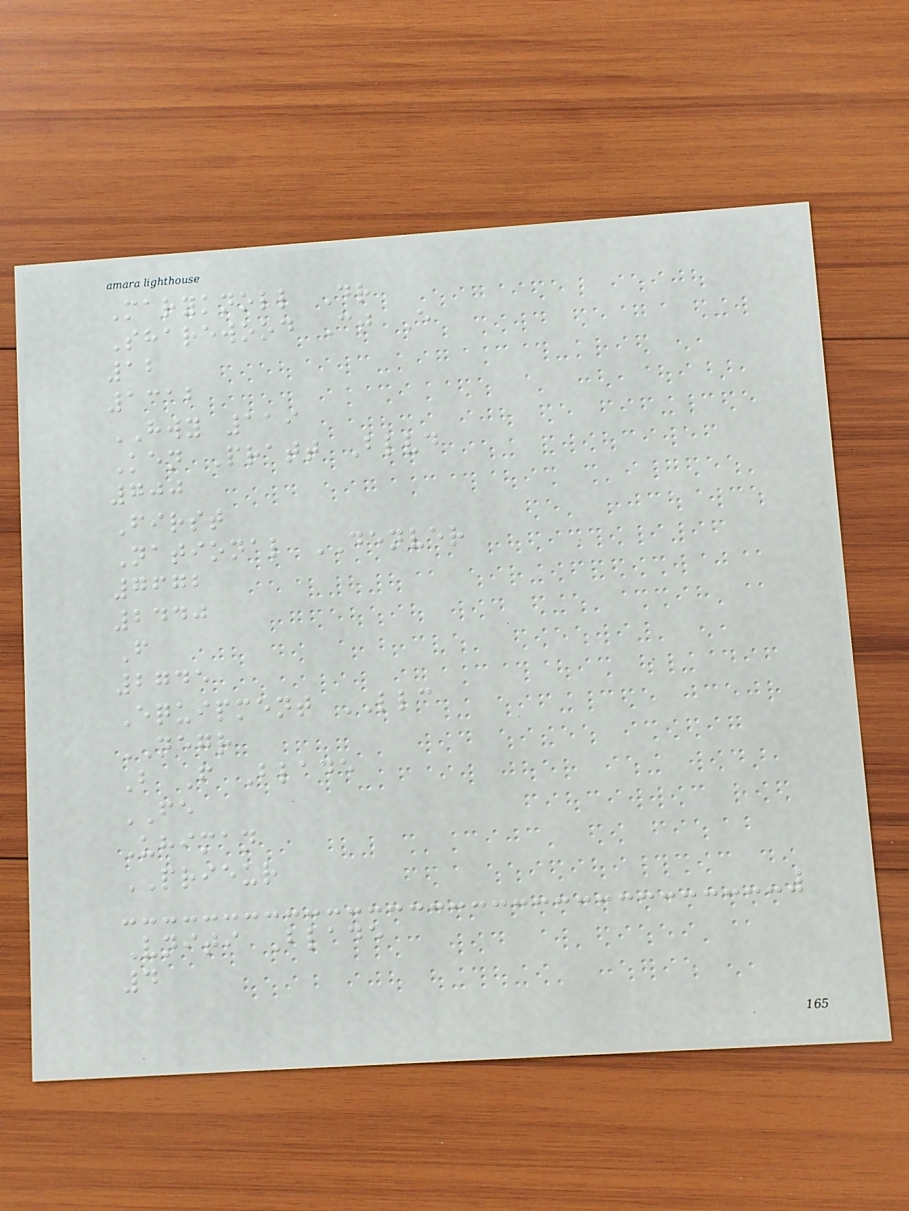Maryknoll Dr
Sharewood Ct E
12
1312
HWY 119
Ken Pratt Blvd
700
First
National DENVER
7672
2440
F
2745
Equipment LLC
NEGR
B F Blade
FE
Uhiman
PRIEUR
Vniti Blade
4
